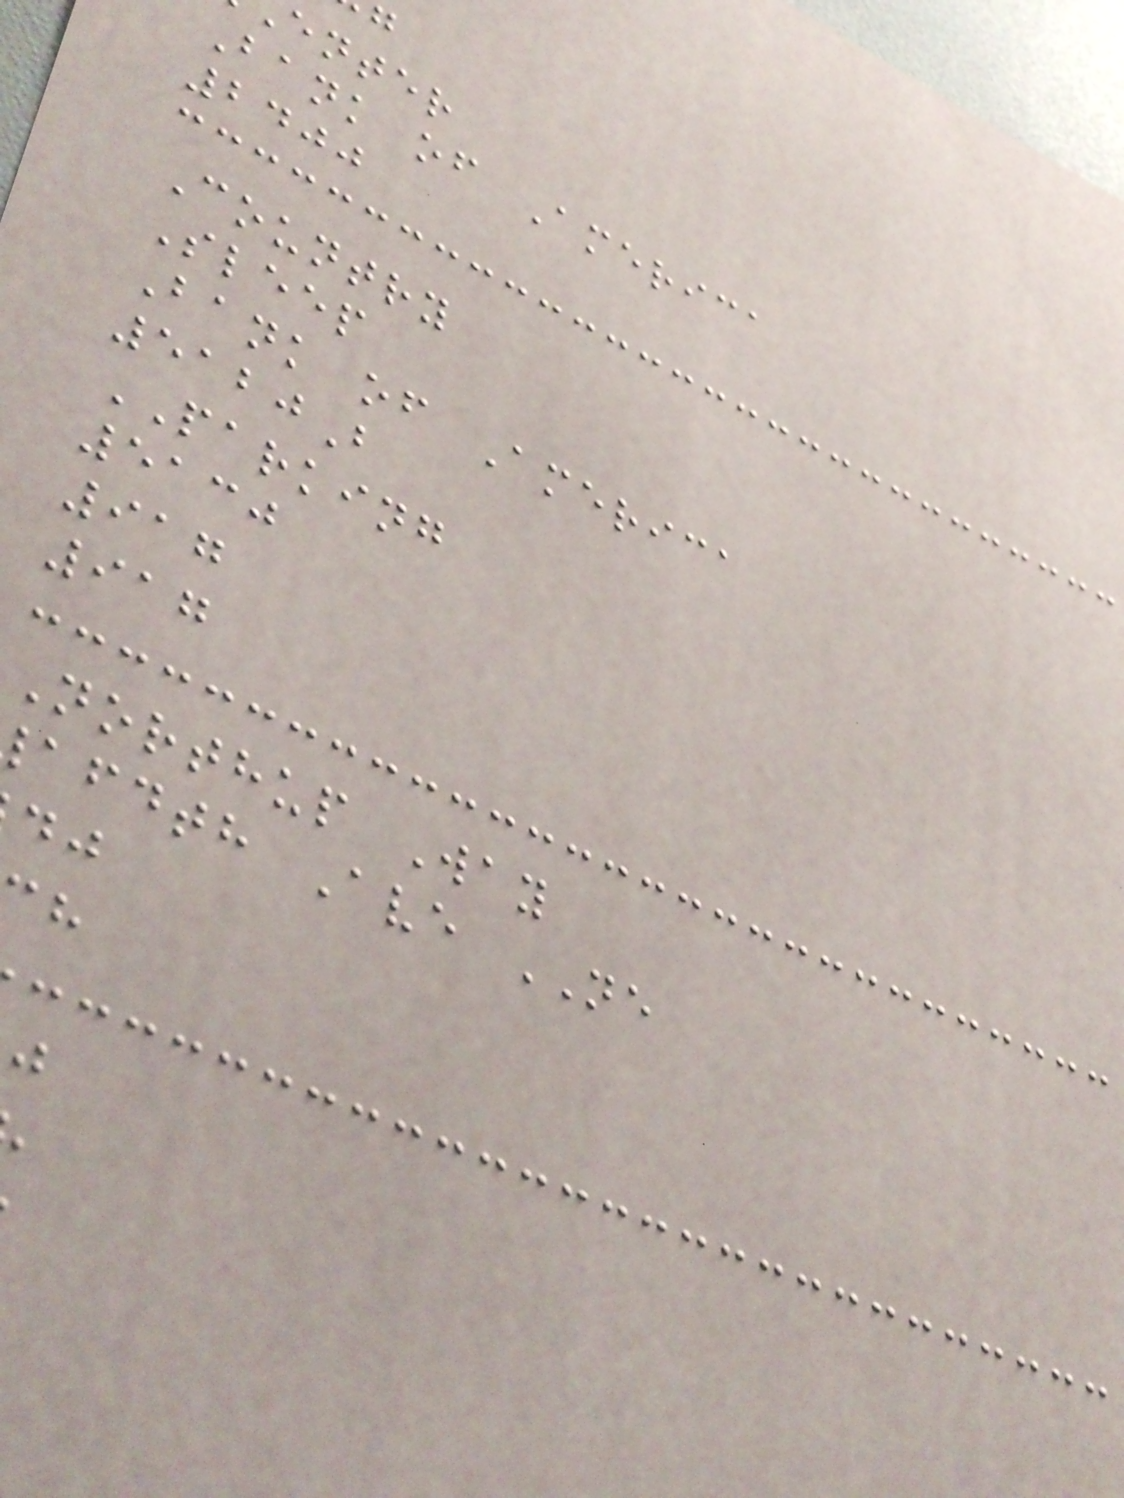enter
Bank of America
2400
Country
Sleep
Bank of America
5120B
PARKING
5130
917
917
Northup Way
afdth Ave NE
